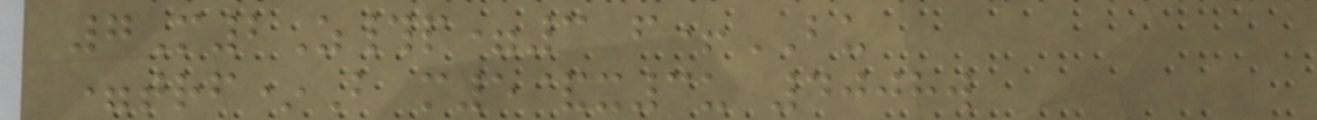7M2Z#p=3 f+BU
=trf*B m5&x3u 4008w
